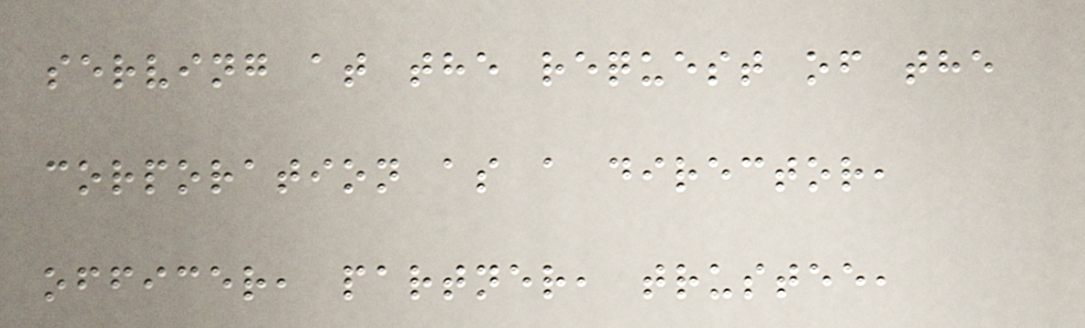serving at the request of the
corporation as a director,
officer, partner, trustee,
